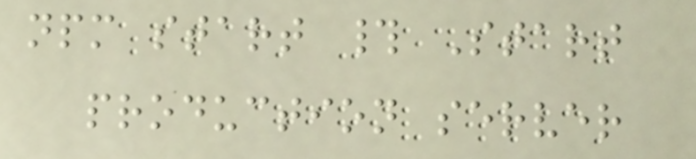npm start # Start
production server
